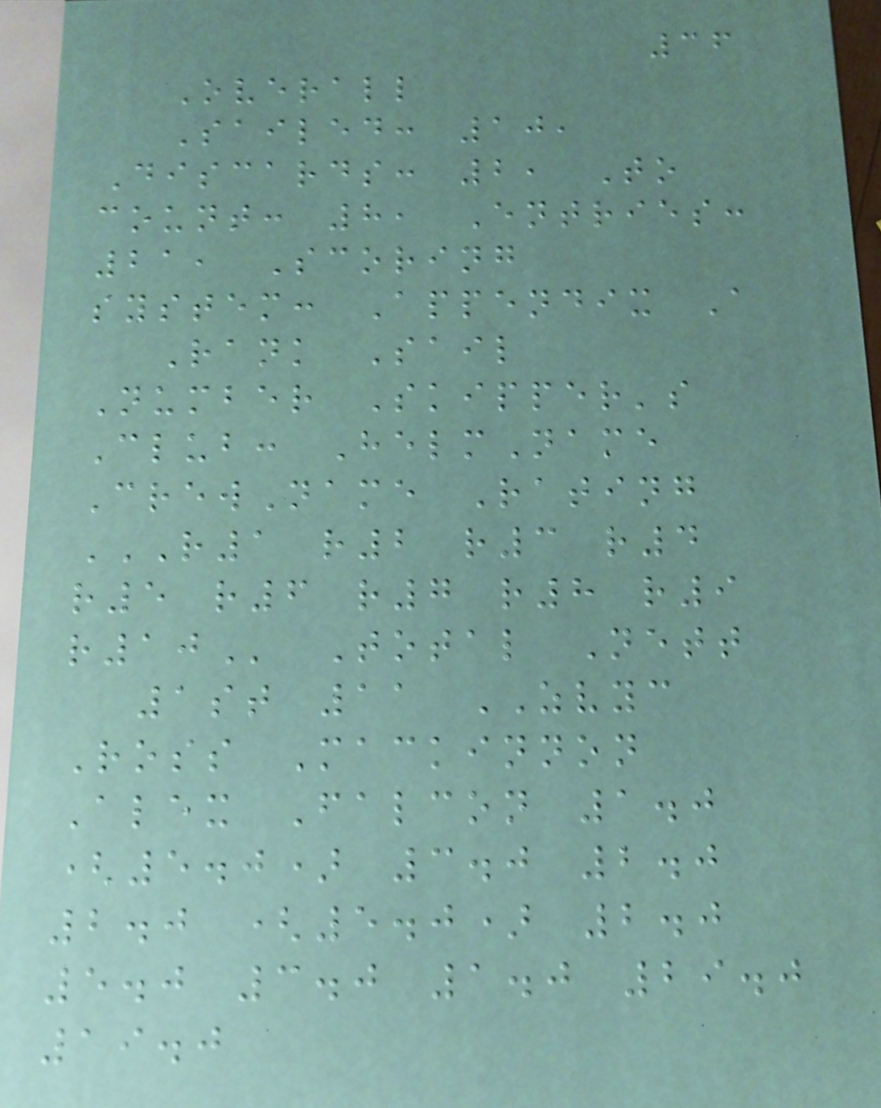36
Overall
Sailed: 10,
Discards: 2, To
count: 8, Entries:
21, Scoring
system: Appendix A
Rank Sail
Number Skipper's
Club: HelmName
CrewName Rating
R1 R2 R3 R4
R5 R6 R7 R8 R9
R10 Total Nett
1st 11 ZVYC
Ross Mackinnon
Alex Falcon 1.0
(5.0) 3.0 2.0
2.0 (5.0) 2.0
5.0 3.0 1.0 29.0
19.0
